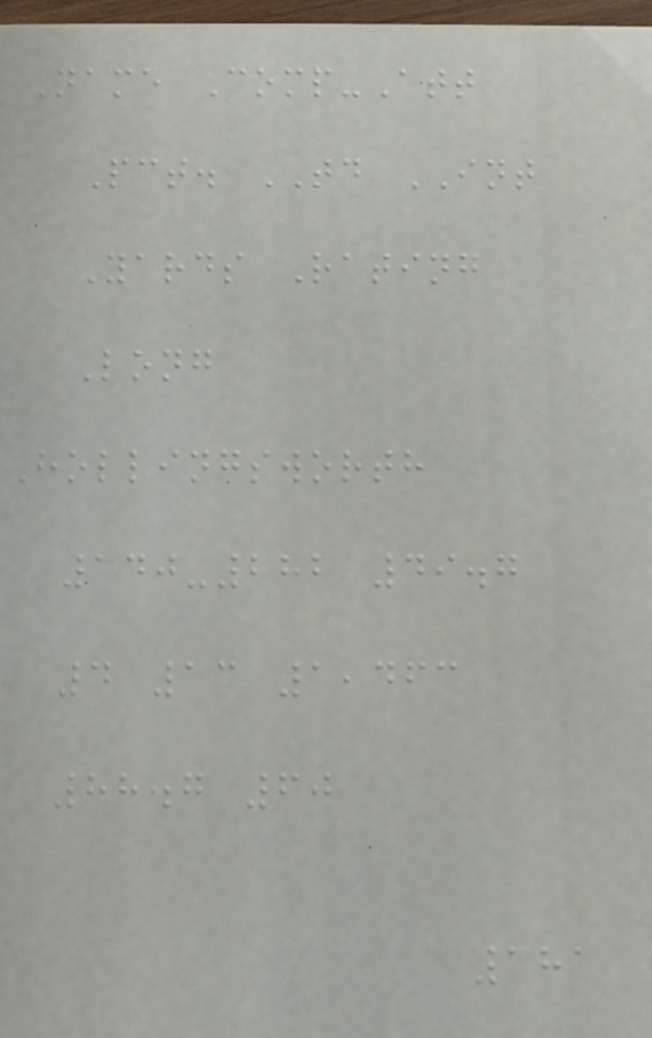Name Comp-Att
Pct. TD INT
Yards Rating
Long
Hollingsworth
140-282 49.7
4 13 1,463
88.7 60
181
